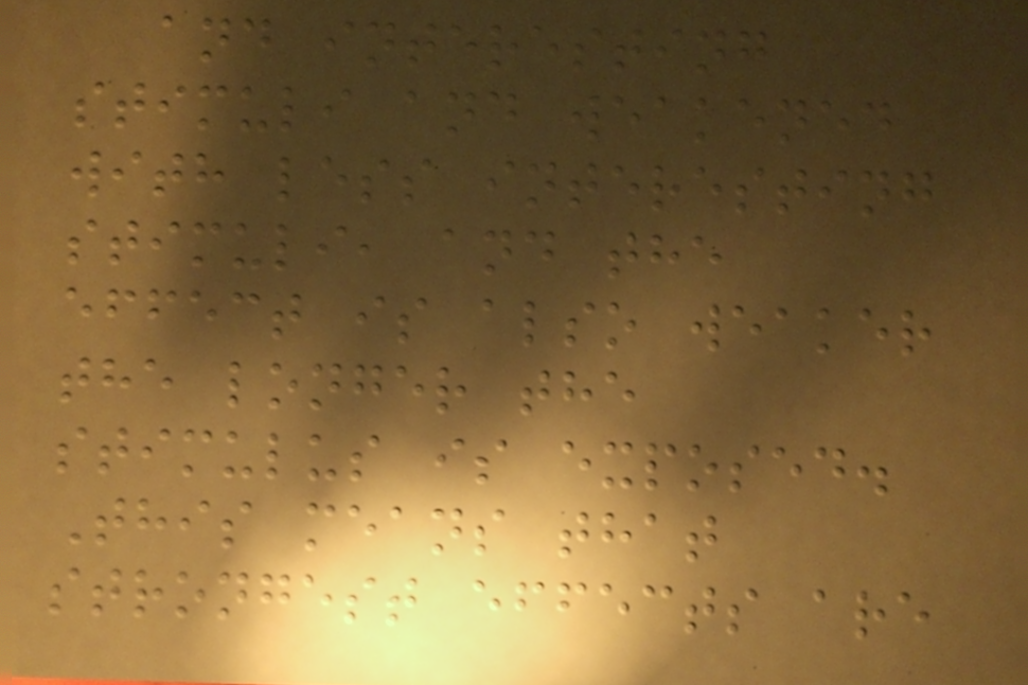and interesting
stimuli and weakened
with less interesting
stimuli, and the
effect is also weaker
the longer the
stimulus is exposed.
This means that
strongest effects are
